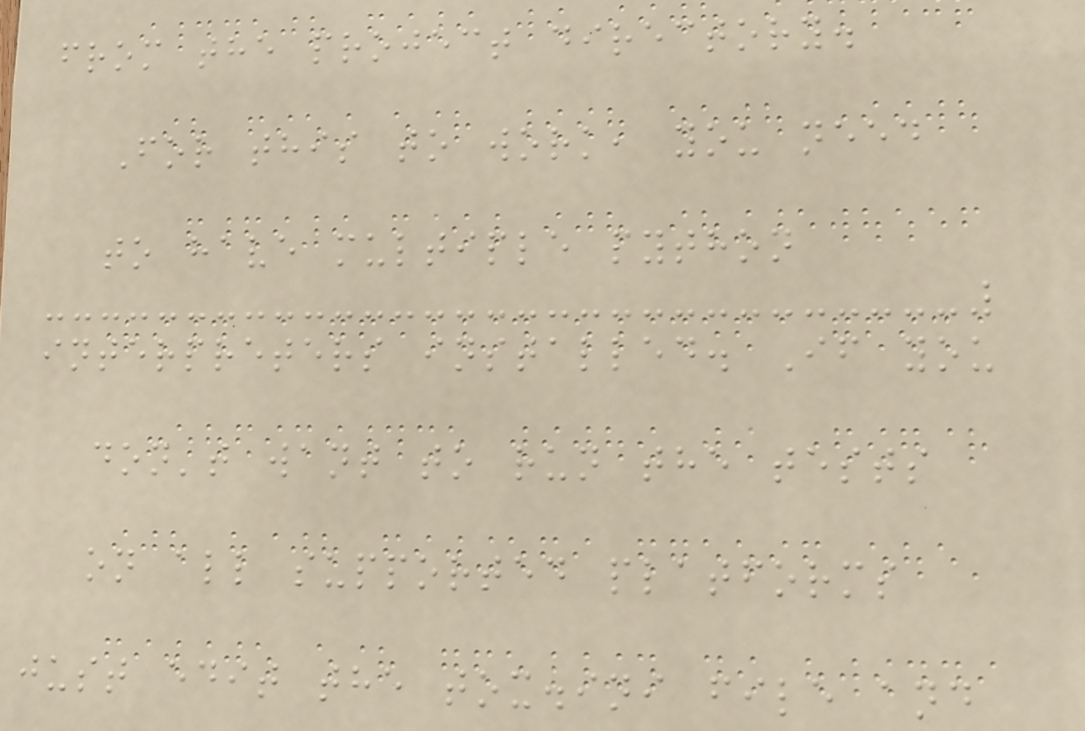from the project directory.
For this to work, you need
to have multiple python
interpreters installed. If you
don't want to run the tests
on all supported platforms
just edit the tox.ini file and
